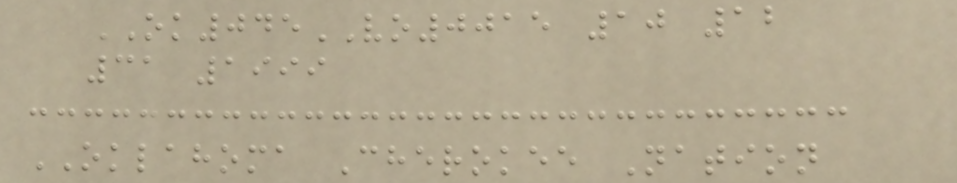OK045VO0015 10 12
31 1999
OKLAHOMA Cherokee Nation
